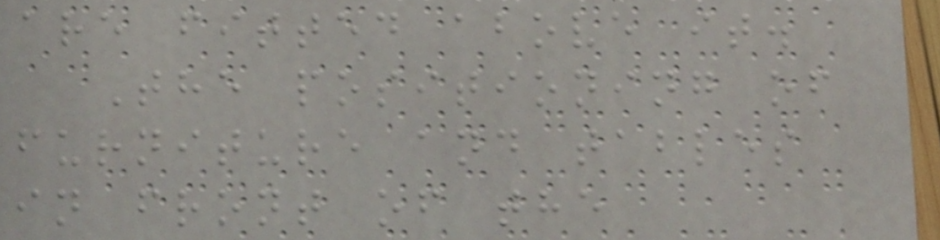are fitted above it.
The positioning of
furniture and tables
in front of the
